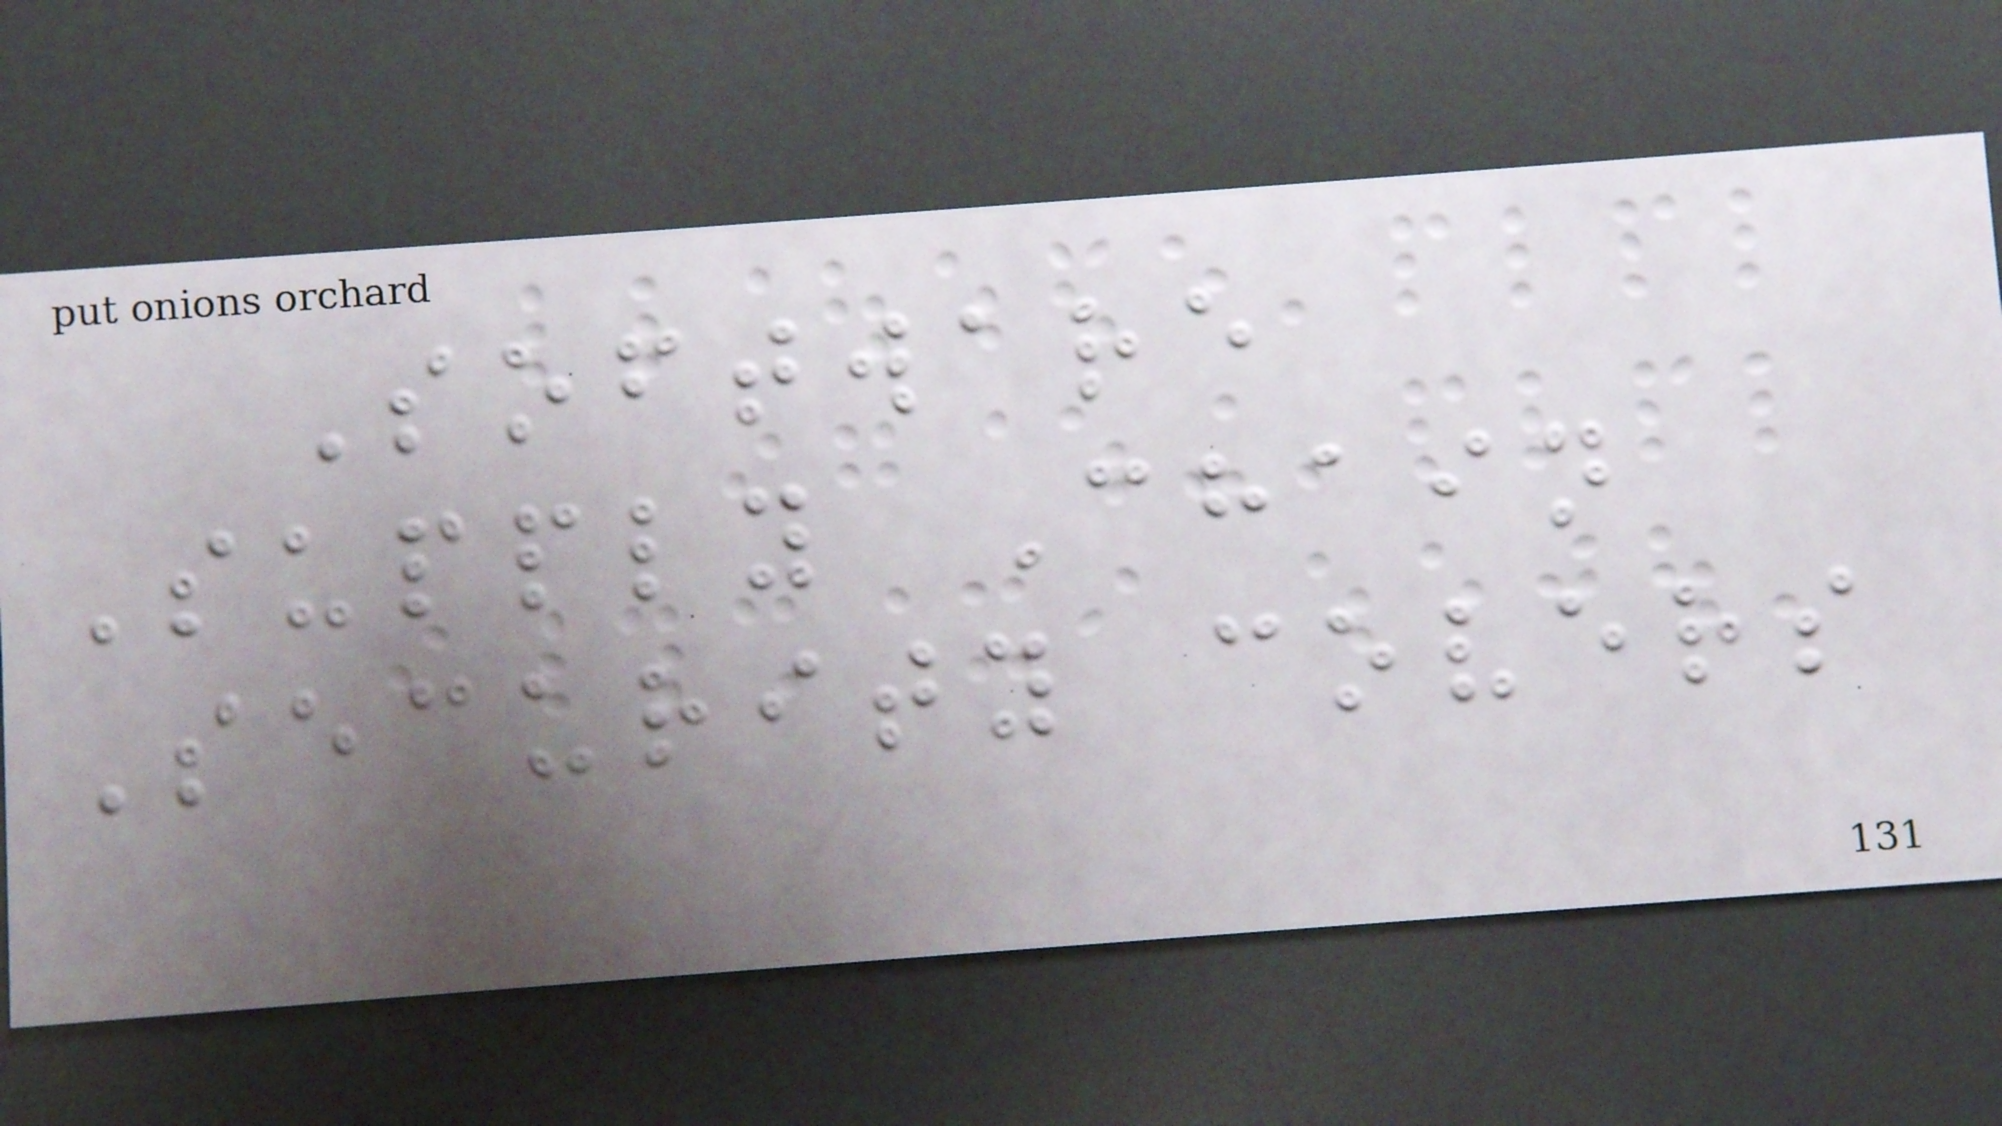Software
Supply Chain
Security covers
